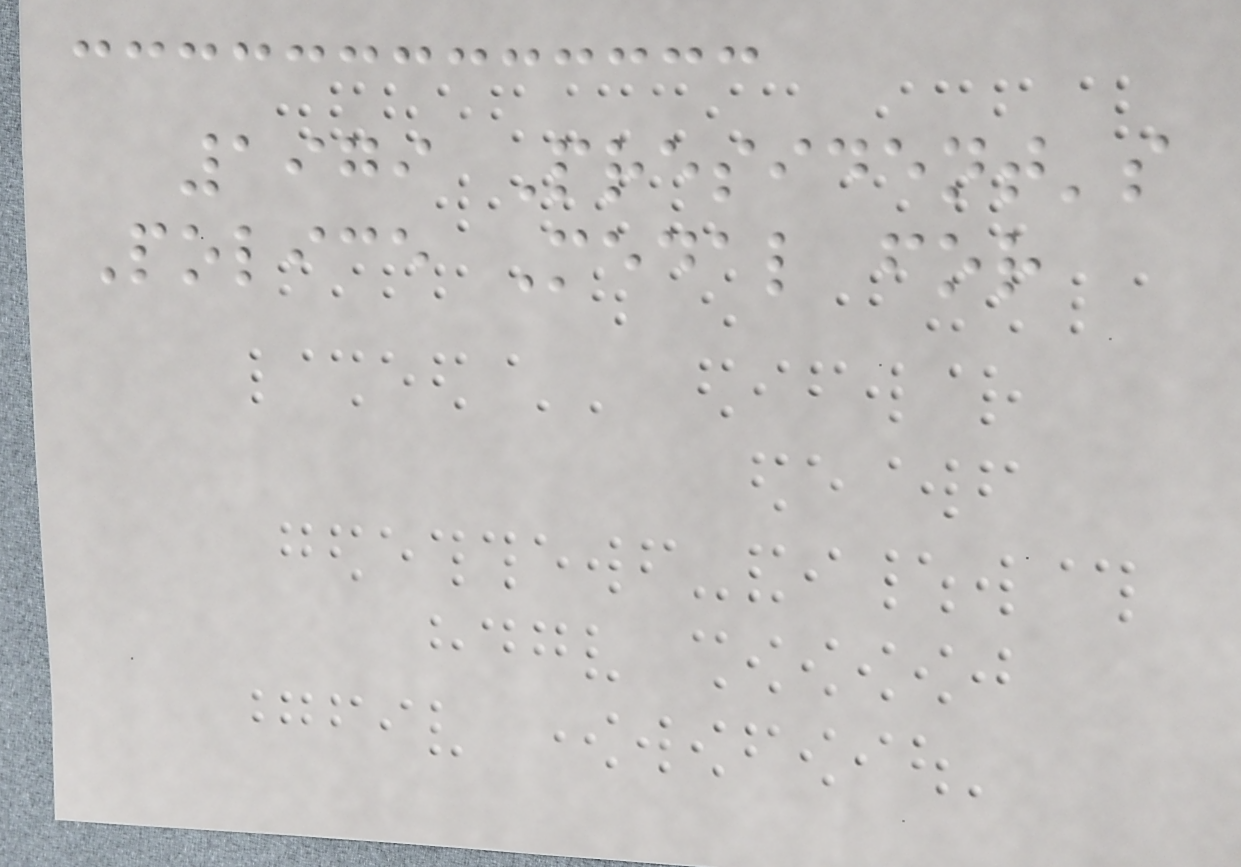1979 President's
Police Medal for
